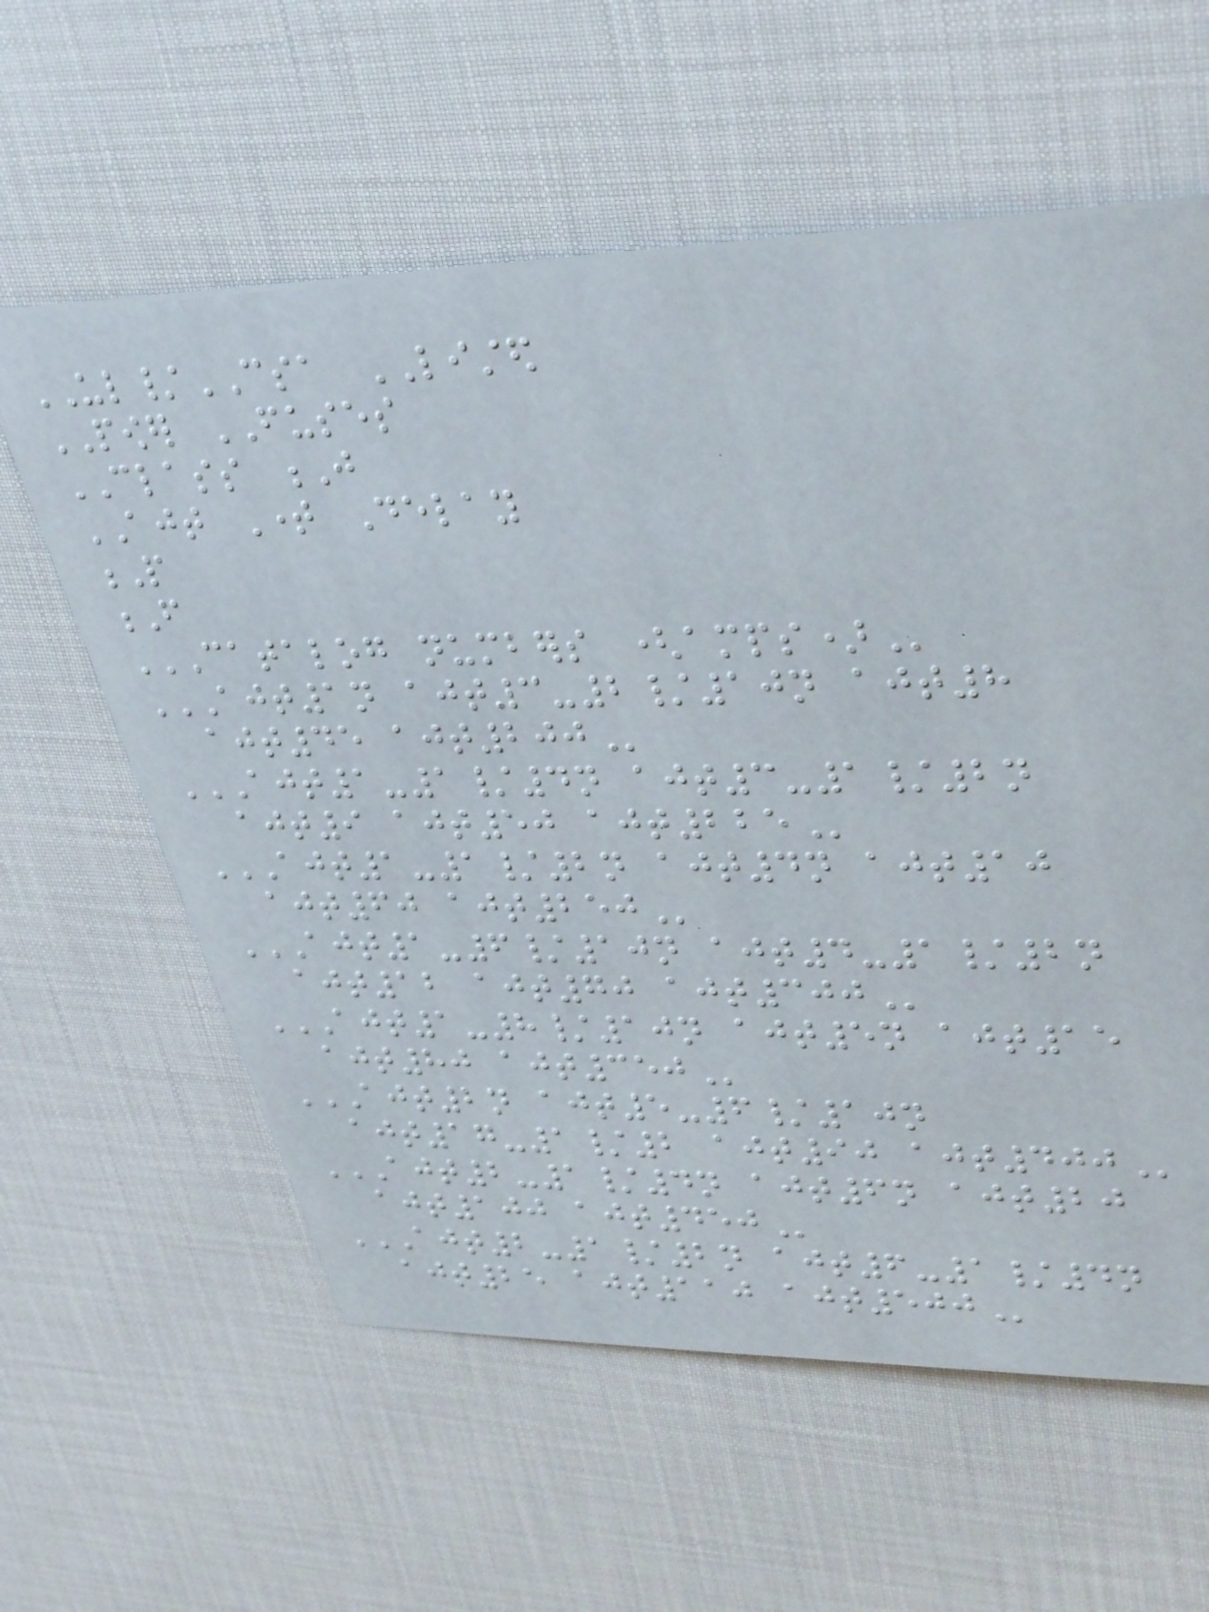UL/CSA LISTED
POWER FUSES
CLASS J
AJT Time Delay
P
F
CATALOG NUMBERS (AMPS)
AJT1N AJT3-2/10N AJT8
AJT45 AJT200
AJT1-1/4N AJT3-1/2N
AJT9 AJT50 AJT225
AJT1-1/2N AJT4N AJT10
AJT60 AJT250
AJT1-6/10N AJT4-1/2N
AJT12 AJT70 AJT300
AJT1-8/10N AJT5N AJT15
AJT80 AJT350
AJT2N AJT5-6/10N
AJT17-1/2 AJT90 AJT400
AJT2-1/4N AJT6N AJT20
AJT100 AJT450
AJT2-1/2N AJT6-1/4N
AJT25 AJT110 AJT500
